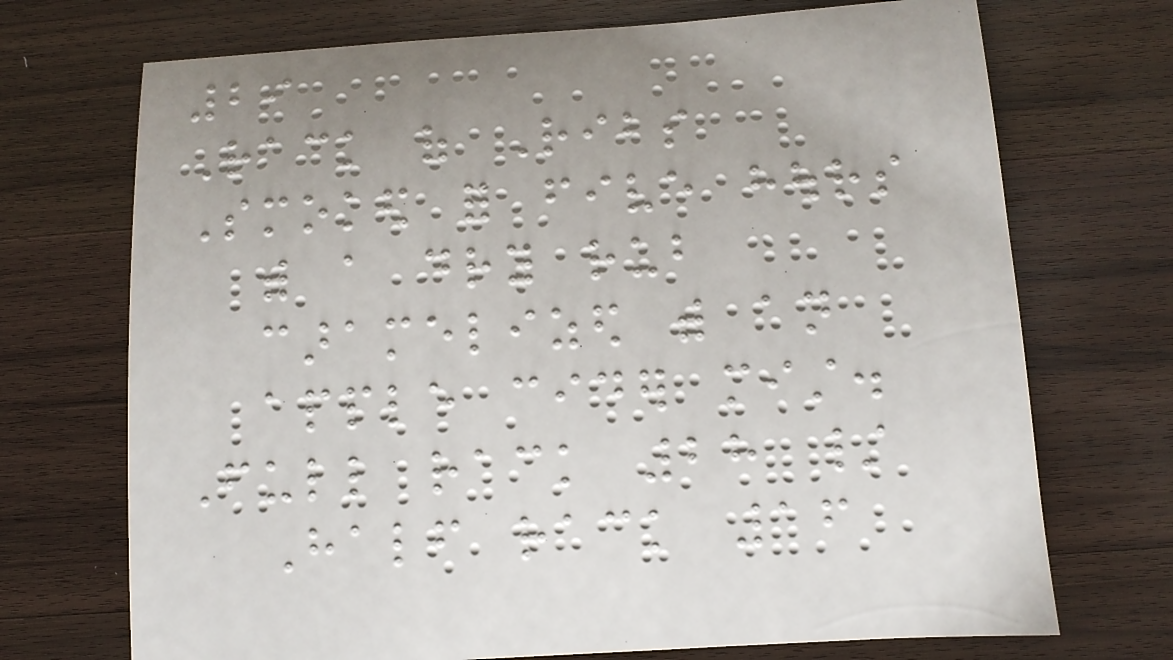29
Rack of Ribs
Smoked for five hours
with a dry rub
caramelized with an
apple cider mist.
Full rack 28 /
Half rack 16
